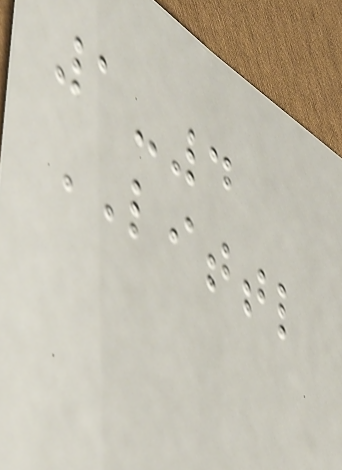1-4
LITTL
